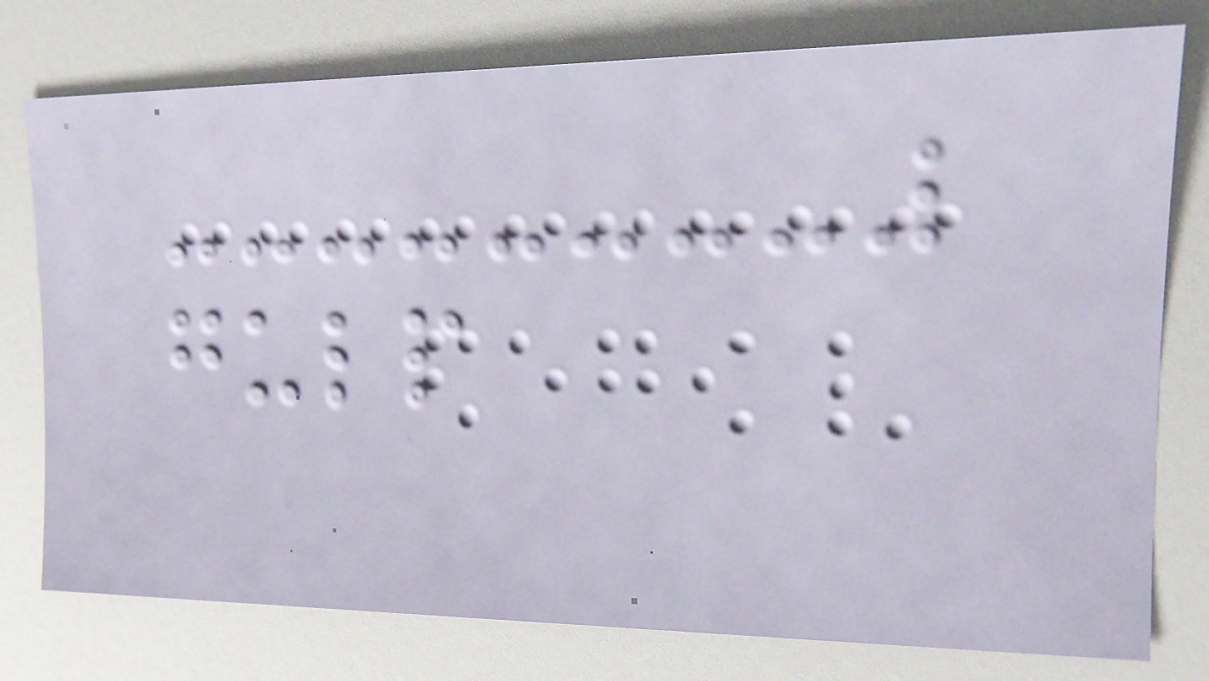gulp
